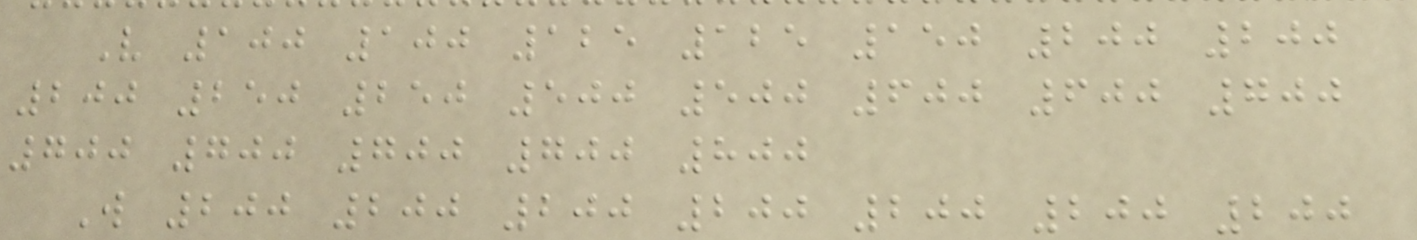V 100 100 125 125 150 200 200
200 250 250 500 500 600 600 700
700 700 700 700 800
W 200 200 200 200 200 200 200
